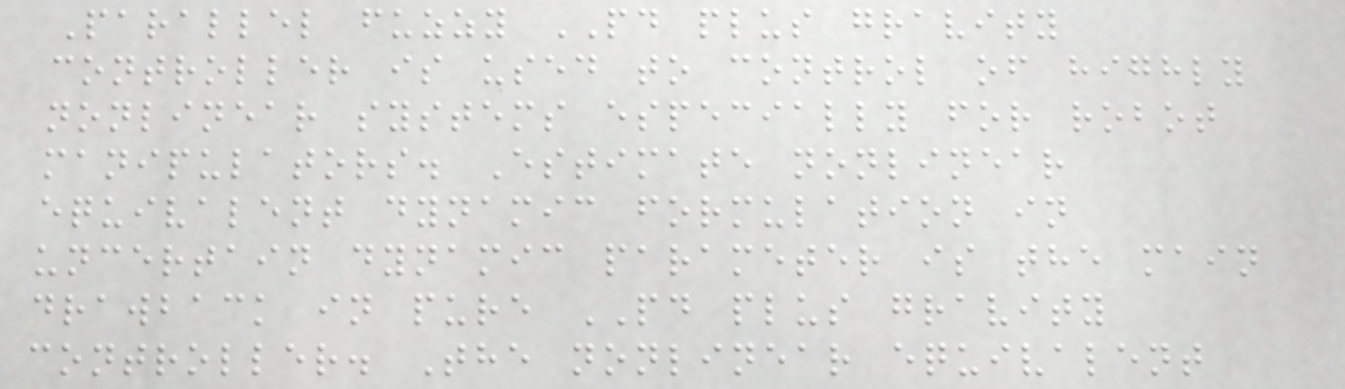Parallel fuzzy PD plus gravity
controller is used to control of highly
nonlinear systems especially for robot
manipulators. Estimate nonlinear
equivalent dynamic formulation in
uncertain dynamic parameter is the main
drawback in pure PD plus gravity
controller. The nonlinear equivalent
